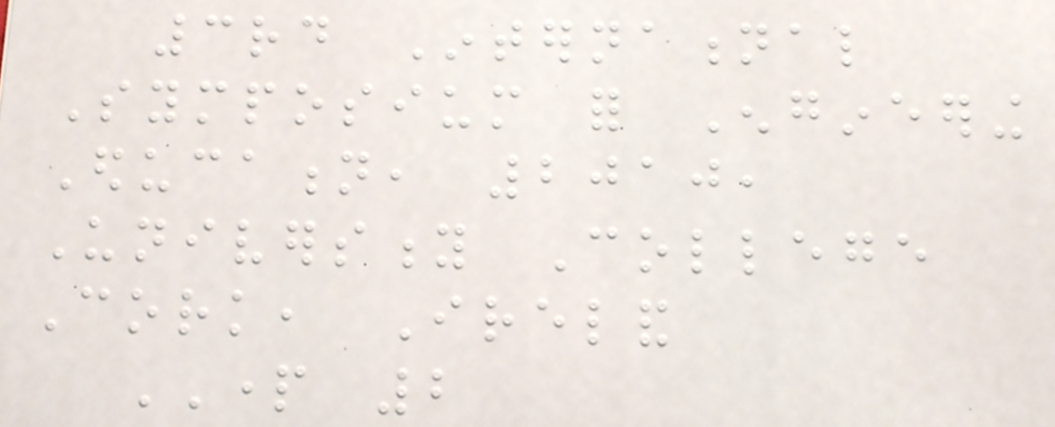3rd International
Symposium for Engineering
Education, 2010,
University College
Cork, Ireland
PART 2
